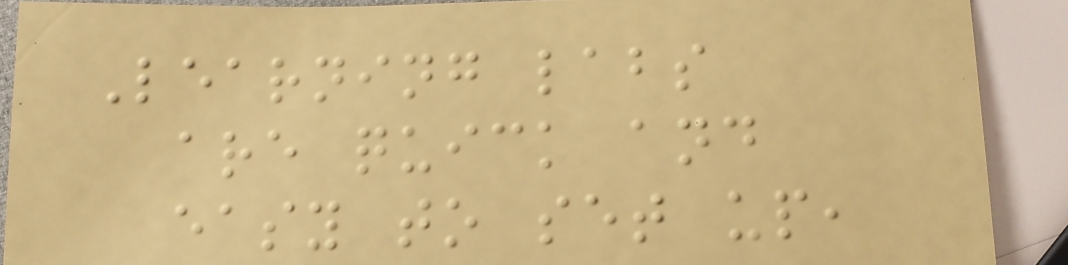Learning labs
are quick and
easy to set up,
